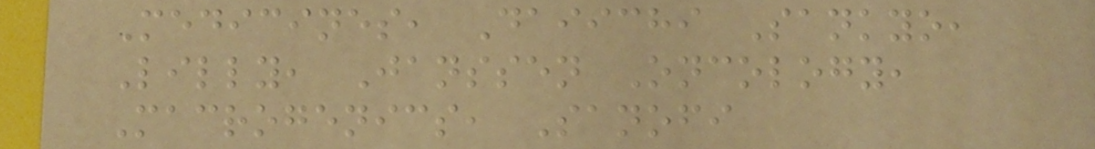Medicines, Daiichi Sankyo,
Lilly, Janssen Oncology,
Macrogenics, Sanofi
